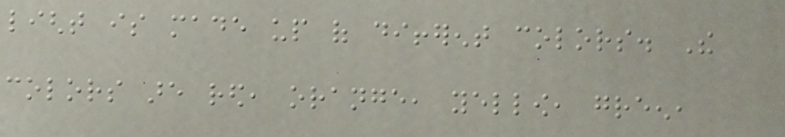light is made up of different colors. The
colors are red, orange, yellow, green,
